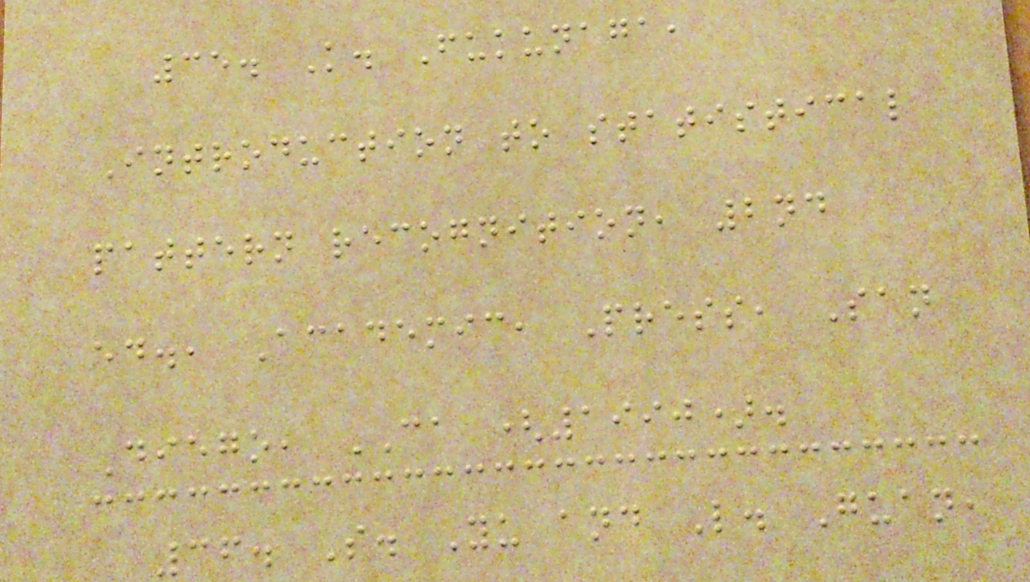35. K. Fukunaga,
Introduction to statistical
pattern recognition, 2nd
ed., Academic, Press, San
Diego, CA (1990).
36. S. Yu and L. Guan,
